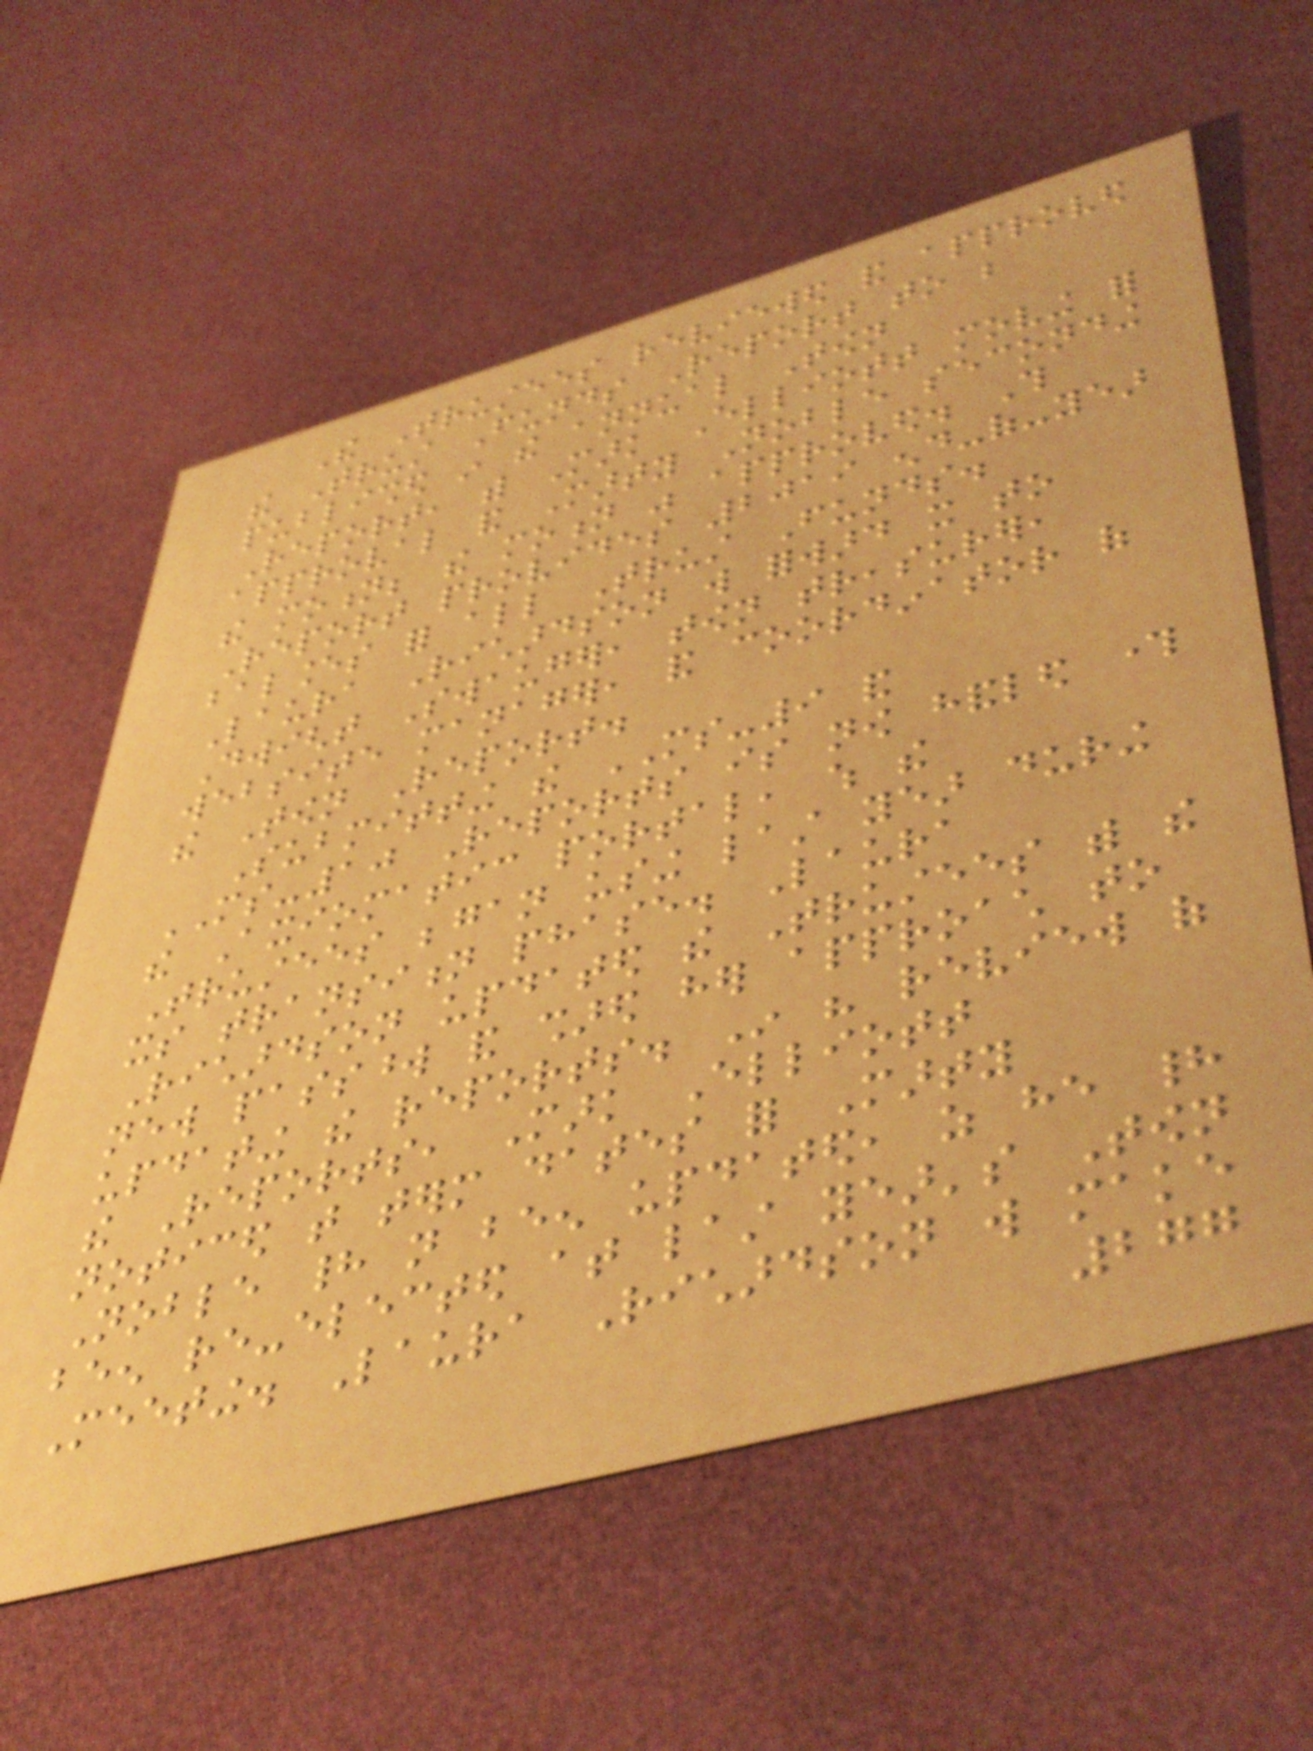The Trustees reviewed and approved
the Trust Funds Report to be
published in the annual Town
Report, with Mark Elliott moving for
approval and Marty Noble seconding
the motion; the motion was approved. This
Report provides 2019 end-of-year
balances for all Trust Funds.
Laura Richardson will forward it to
Dwight Swauger, town treasurer,
website manager, and coordinator of
the Town Report.
Submitting the MS-9 and
MS-10 Reports is now handled through
the Axiomatic portal, which the
Trustees began using last year during
its transition phase. Laura
Richardson updated the Trustees with the
new password and shared her approach to
updating the reports. In his review of
the Reports, Mark Elliott
noticed that term dates for Marty
Noble had not been updated, as he had
been re-elected at last year's Town
Meeting. Laura Richardson will make
277
